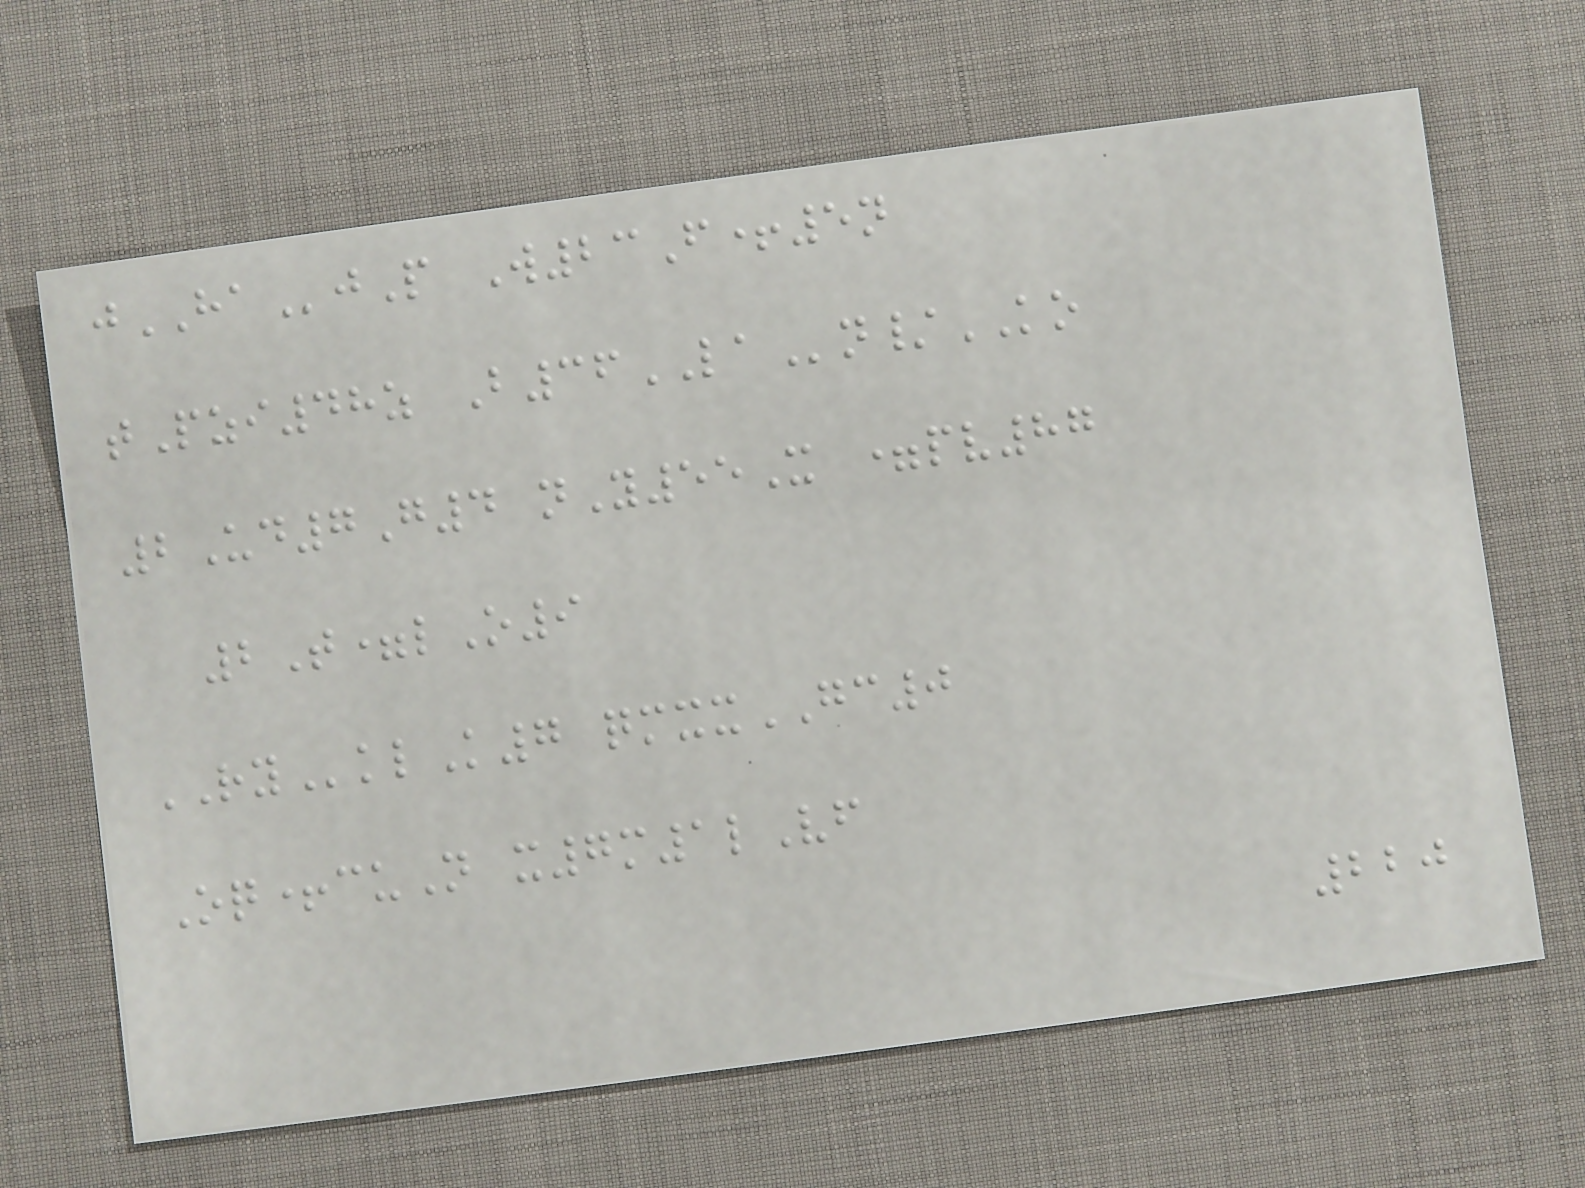jHAjP W23F+5n
tPzi48z B36LAn/KO
2Ud7G4 nY55X =pv87
2T=lO9
RYklK7 qmxxGC0
Oq+cuN x7m1lVf
220
